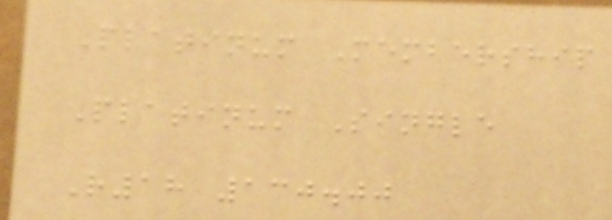Platinum Membership
Platinum Single
R18 130.00
